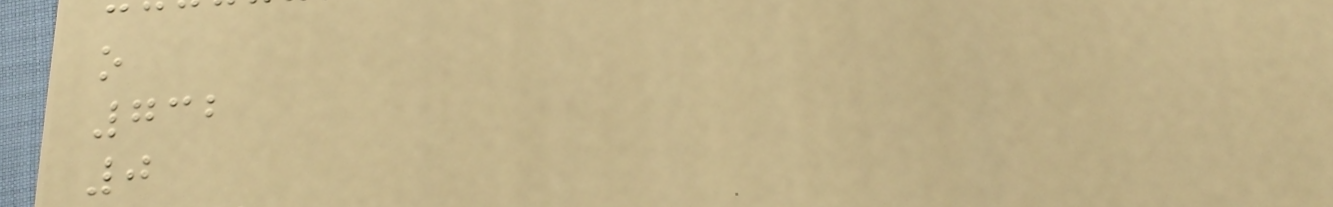o
732
0
